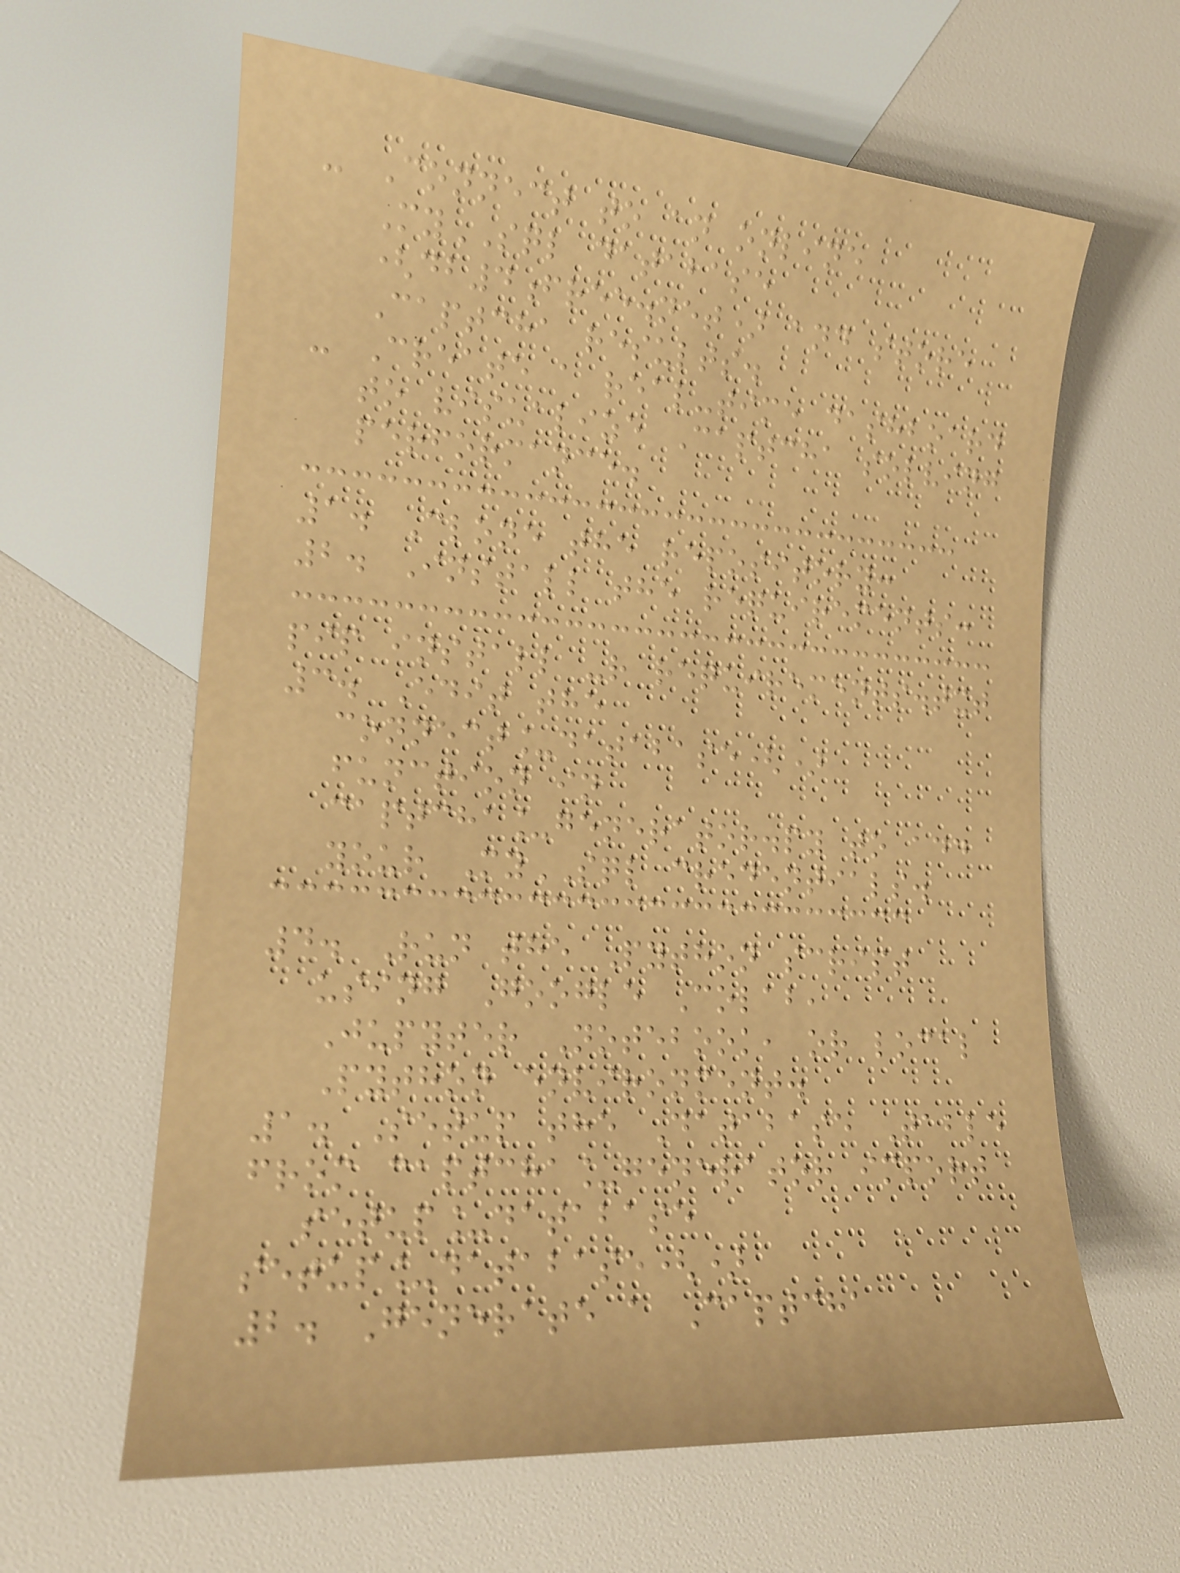- Connect to an online
MySQL database
(db4free.net) and store
Captcha results.
- Create a real-time dashboard
to visualize Captcha solving
performance.
1. Clone the repository:
2. Install the requirements:
pip install -r requirements.txt
3. Edit the
connect_database()
function in
captcha_generator.py to add
your MySQL credentials.
4. Run the Python script
using Google Colab,
Jupyter Notebook, or local
Python environment.
1. Setup the Database Table
from captcha_generator import
setup_database
setup_database()
2. Generate a Captcha
